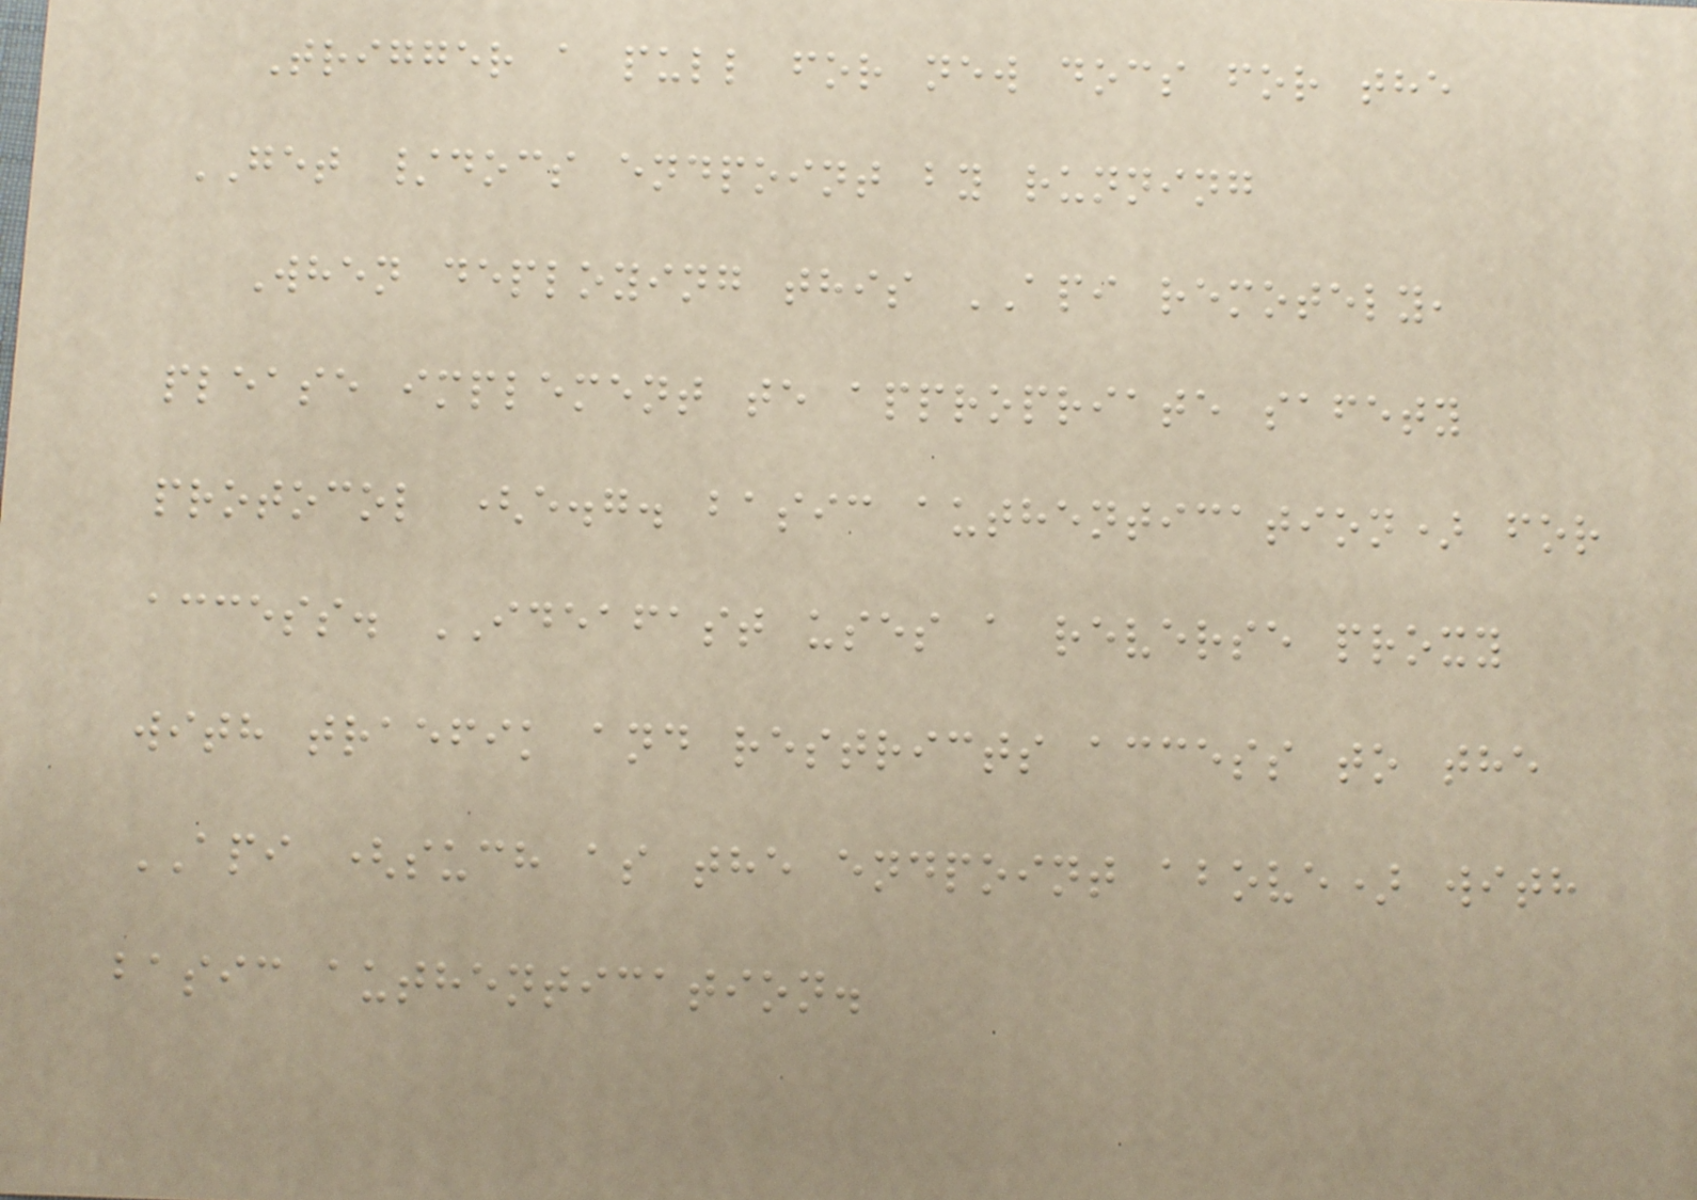Trigger a pull for new docs for the
GET /docs endpoint by running
When deploying this API remotely,
please implement te appropriate safety
protocol (e.g. basic authentication) for
access. IDEAFAST uses a reverse proxy
with traefik and restricts access to the
API (such as the endpoint above) with
basic authentication.
